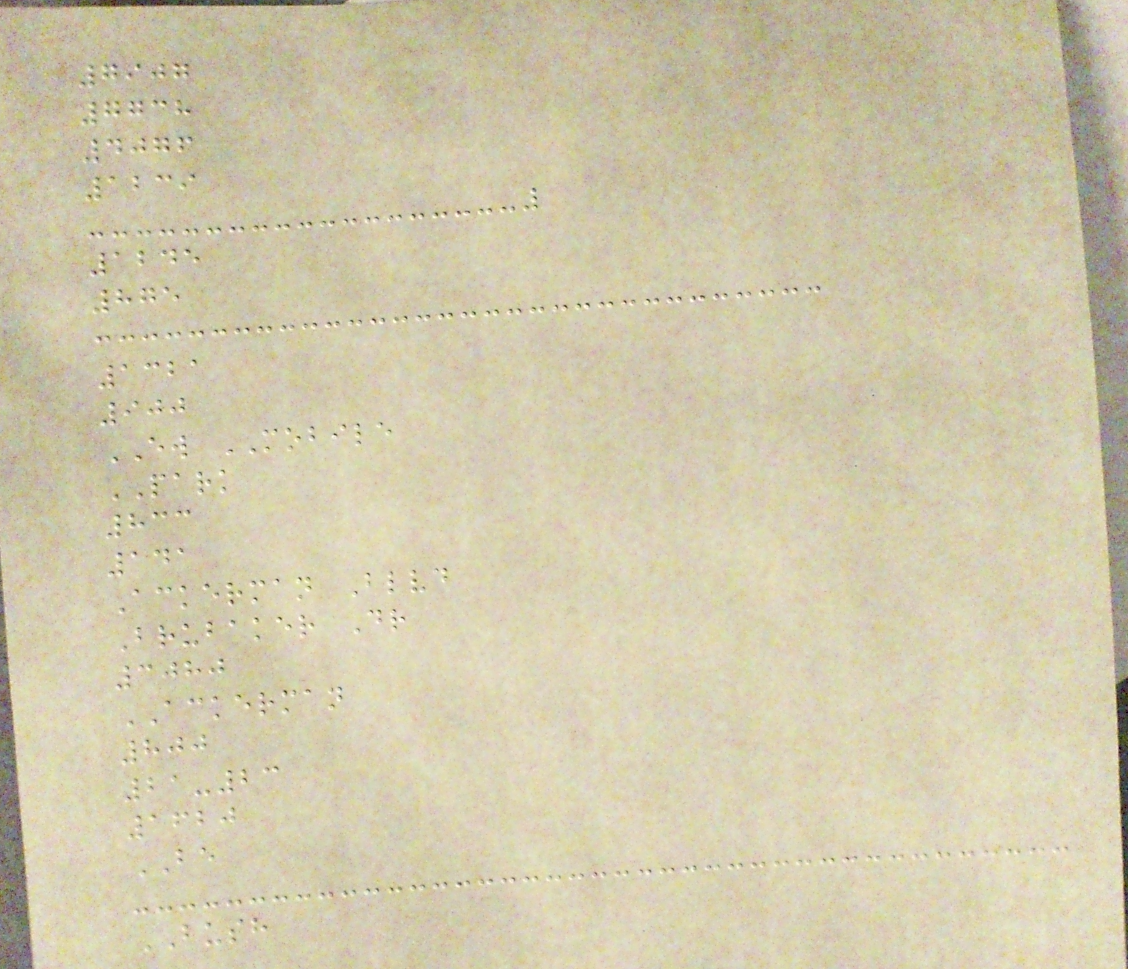7907
7738
4076
1239
1245
875
1321
900
EW MOBILE
PARK
833
141
Ackerman Blvd
Brubaker Dr
3080
ACKERMAN
800
21-23
1620
BE
BUSH
